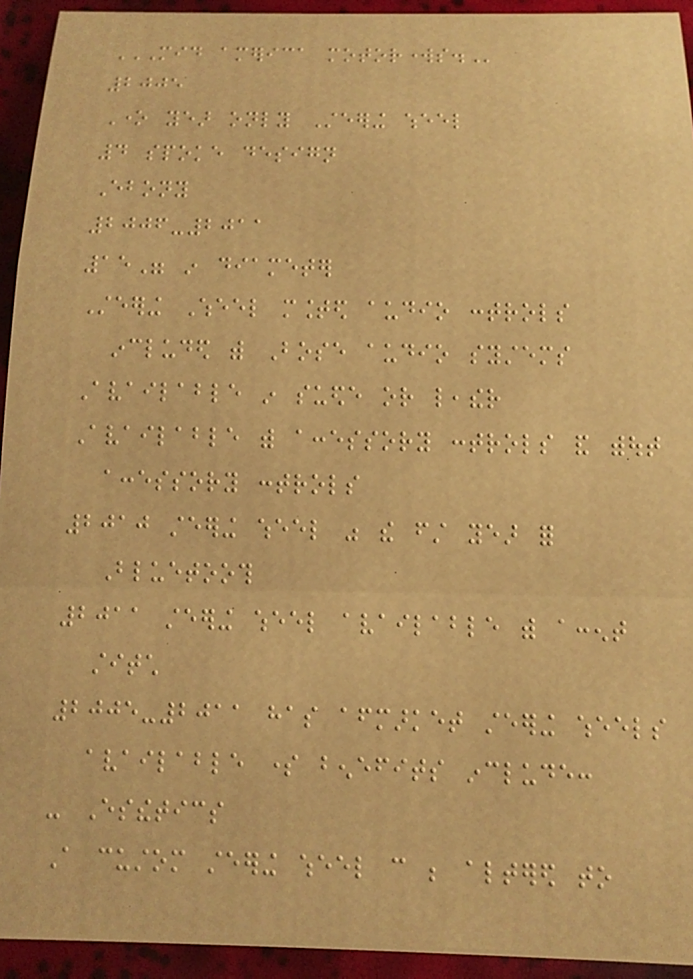MID AMERICA MOTORWORKS.
2005
One year only Steering wheel
4 spoke design
Ebony
2006-2011
15" in diameter
Steering Wheel mounted audio controls
included with Bose audio systems
Available in suede or leather
Available with accessory controls and without
accessory controls
2010 steering wheel was the first year for
Bluetooth
2011 steering wheel available with accent
stitch
2005-2011 has aftermarket steering wheels
available some benefits include:
- Esthetics
A custom steering wheel can be altered to
